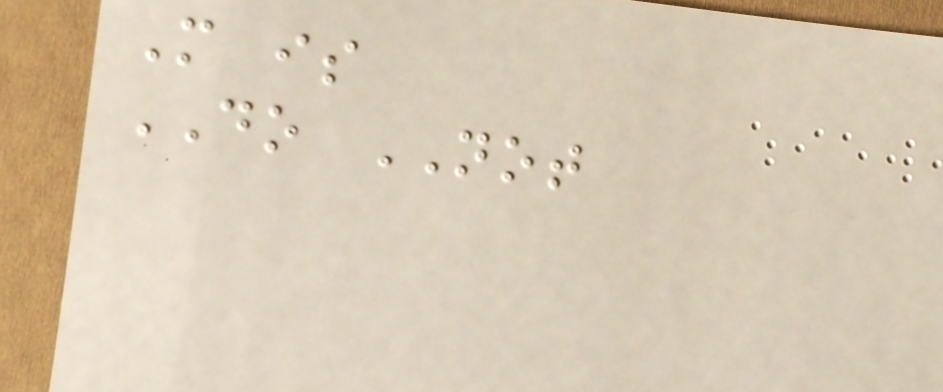M is
DO NOT
